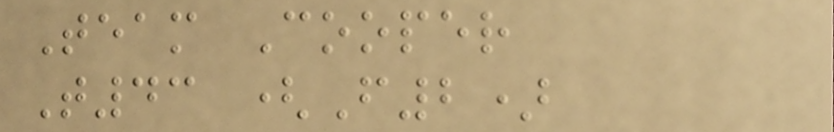Team Cooper
T43 (F2)
